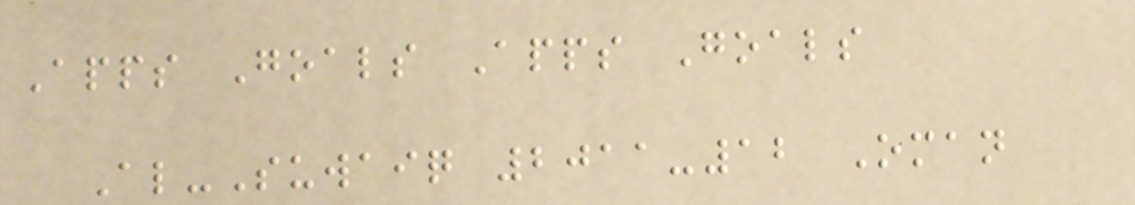Apps Goals Apps Goals
Al-Suwaiq 2011-12 Oman
